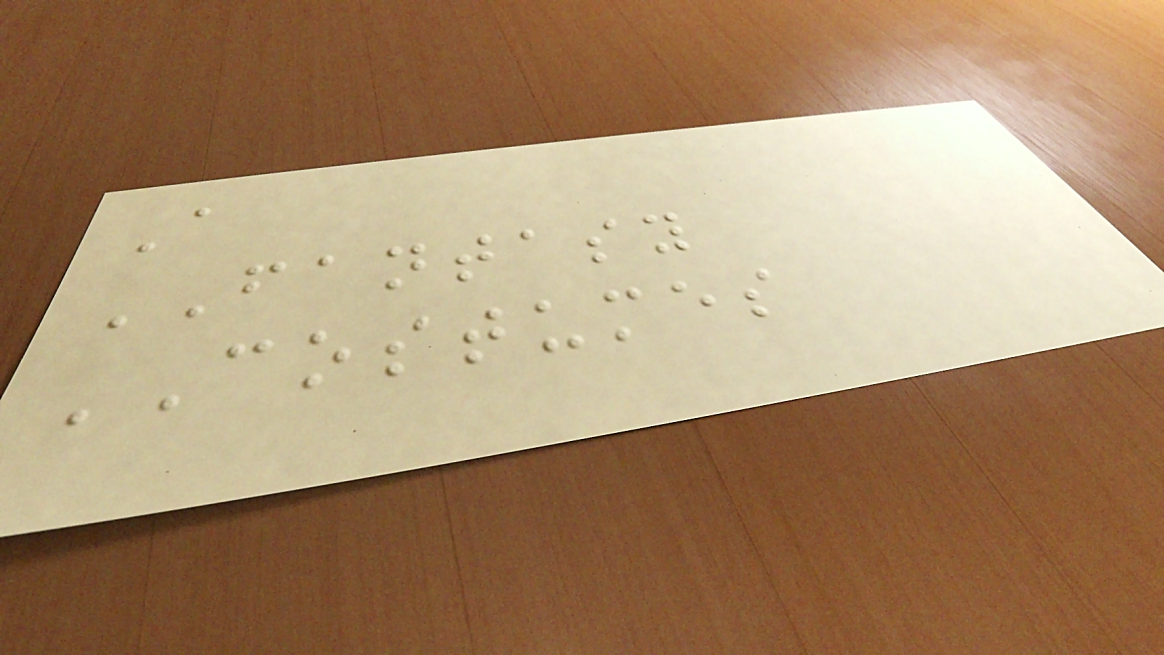A
FANTASY
COSTUMES
